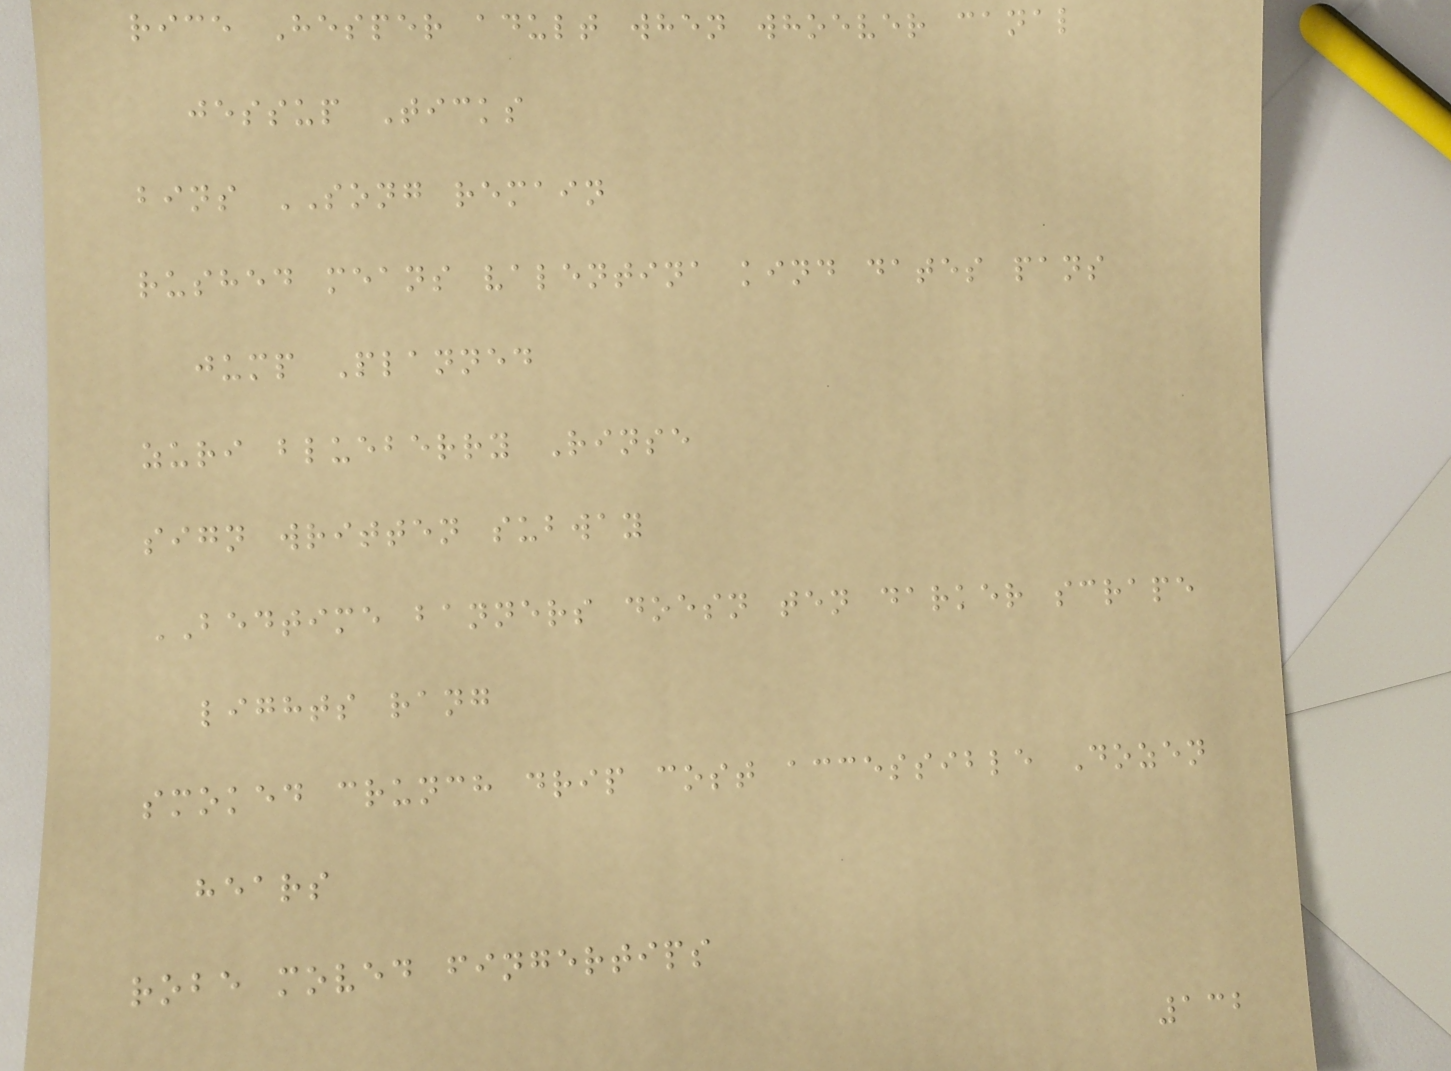rice Hesper adult when whoever canal
jessup Ticks
bins SONG remain
rushed means valentina kind dates pans
jump Planned
zuri blueberry Rinse
sign written subway
BEDTIME banners doesn ten darker scrape
lights rang
smoked crunch drip cost accessible Dozen
hears
robe moved fingertips
132
